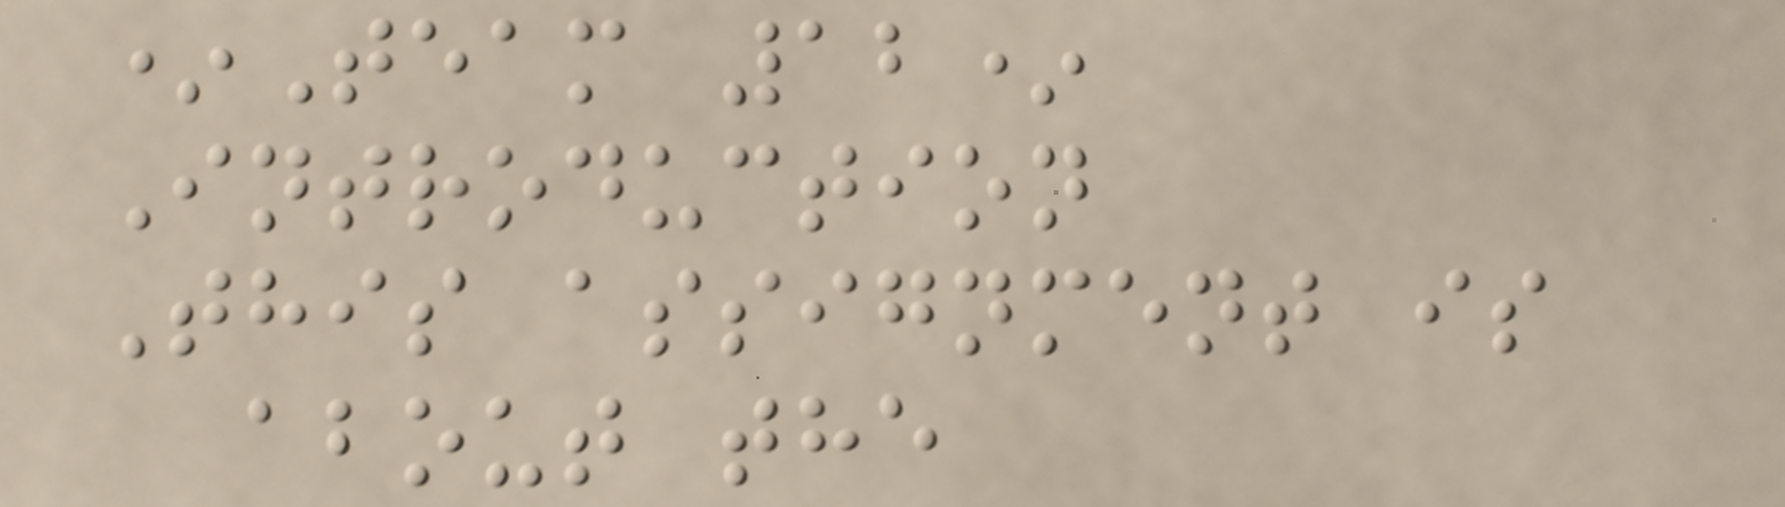*Team 12*
Introduction
This assignment is
about the
